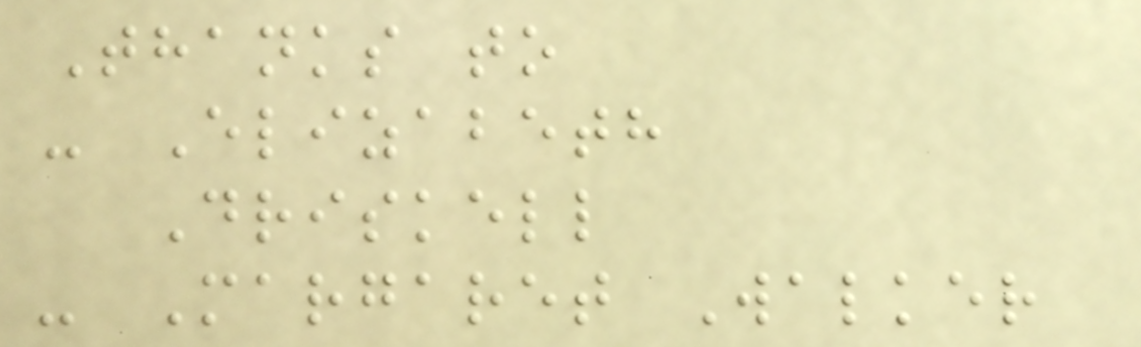Thanks to
- Elizabeth
Driskell
- Margaret Walker
